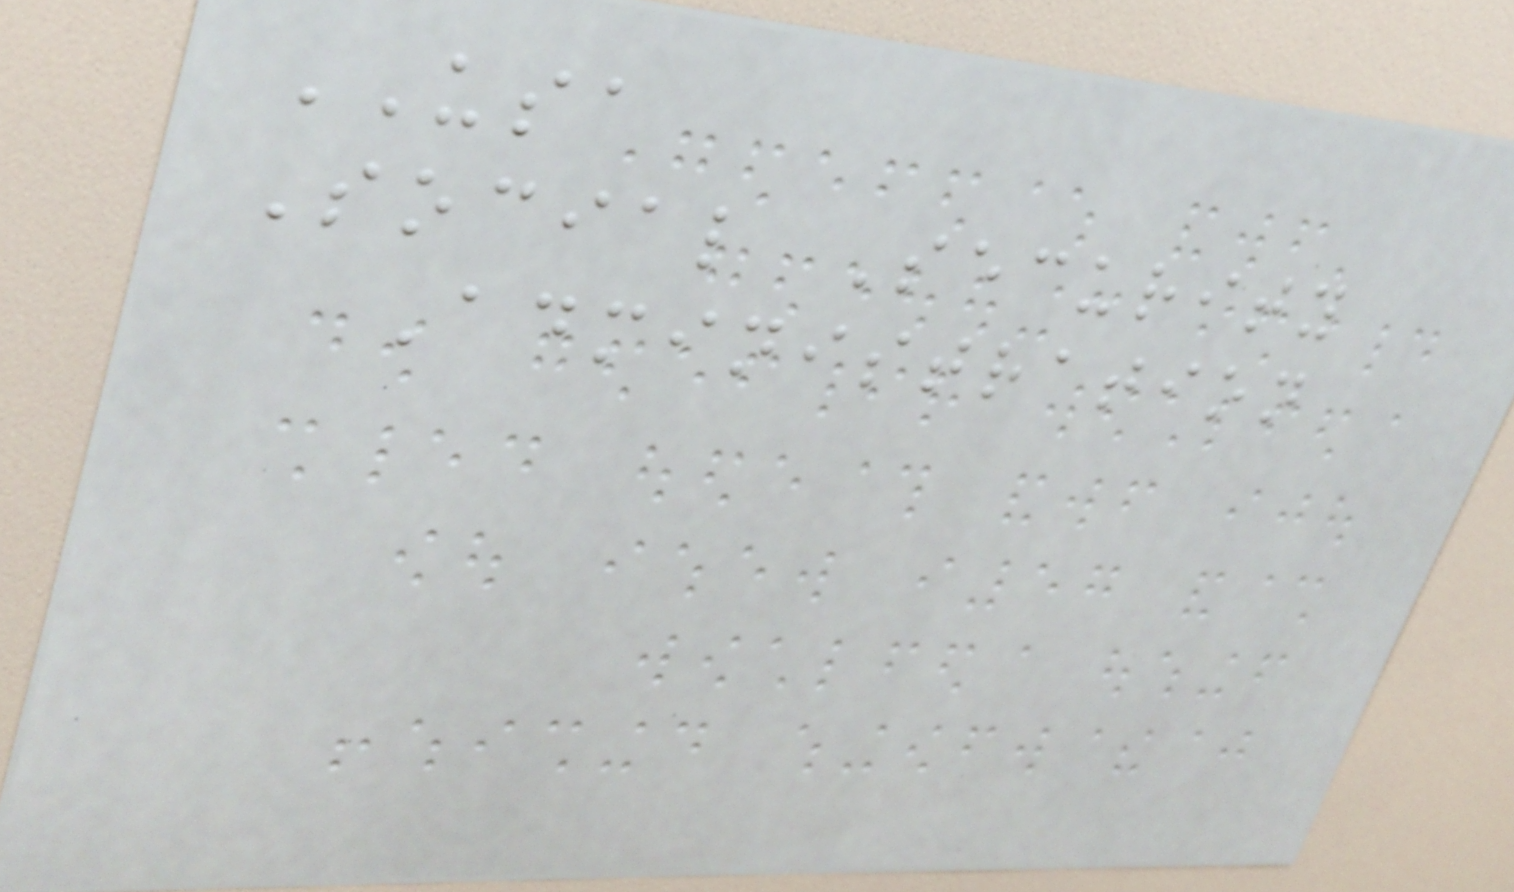USA
Social Security
Administration
